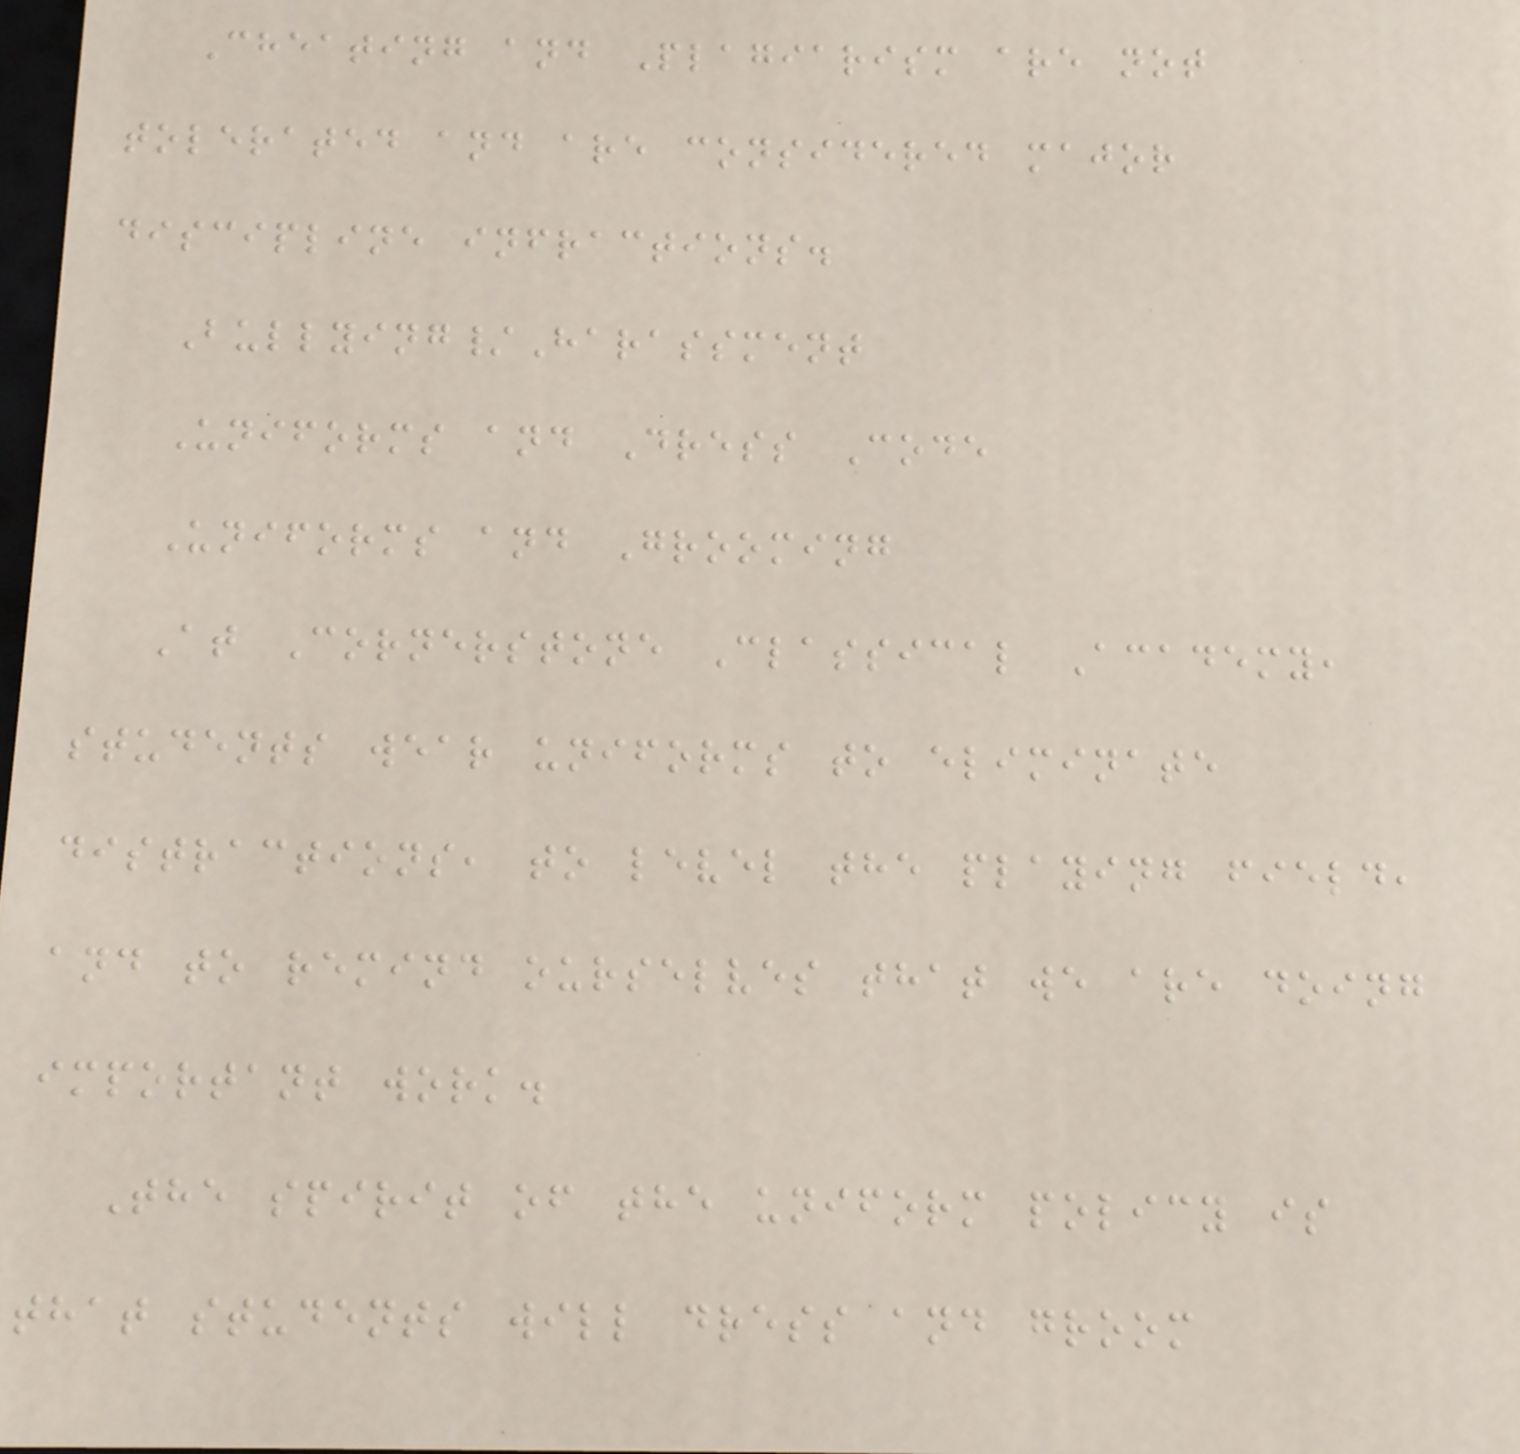Cheating and Plagiarism are not
tolerated and are considered major
discipline infractions.
Bullying/Harassment
Uniforms and Dress Code
Uniforms and Grooming
At Cornerstone Classical Academy,
students wear uniforms to eliminate
distractions, to level the playing field,
and to remind ourselves that we are doing
important work.
The spirit of the uniform policy is
that students will dress and groom
